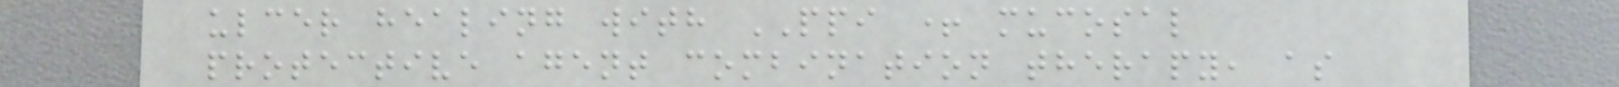ulcer healing with PPI + mucosal
protective agent combination therapy, as
